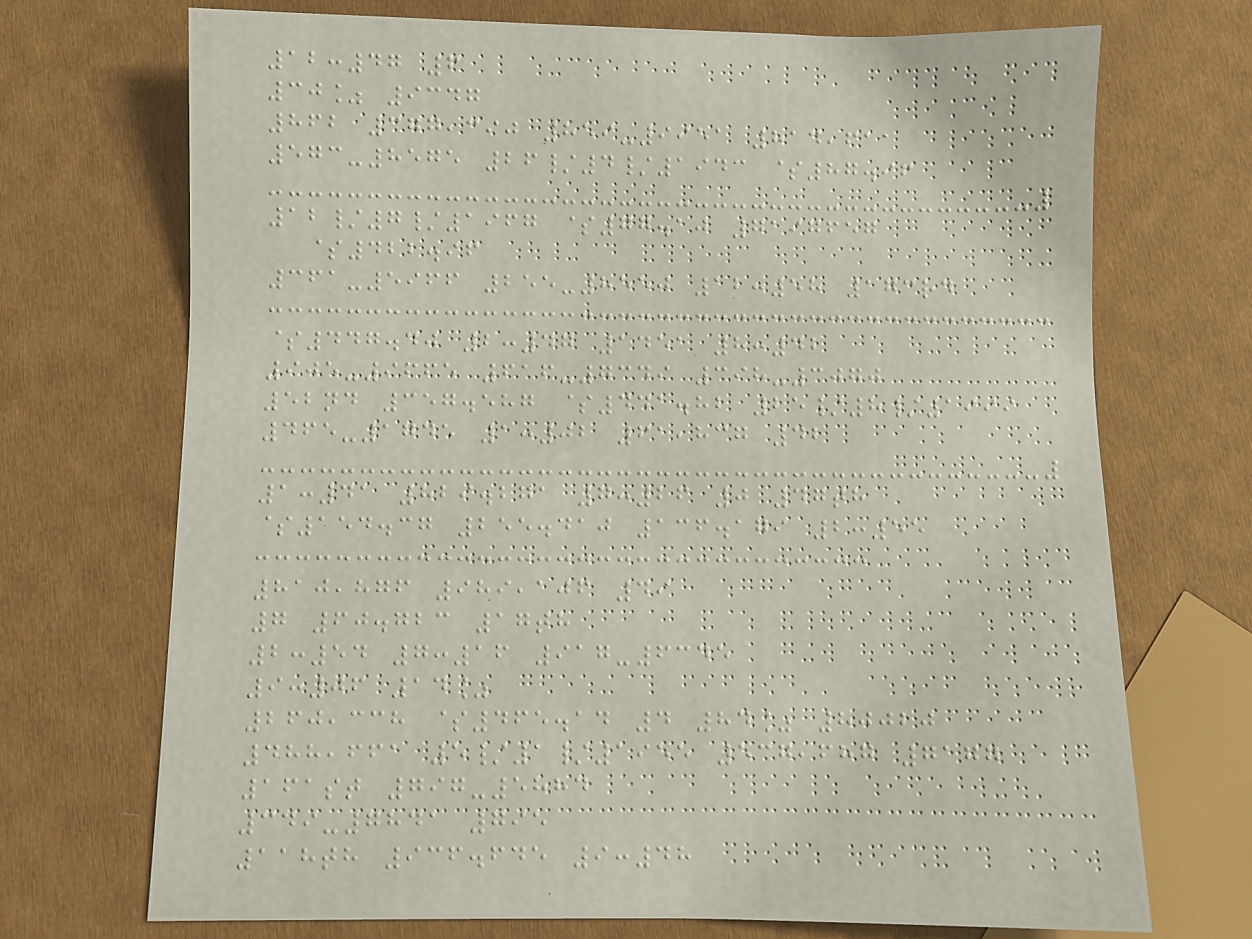12:47 6
30% 9347
862 377,390 859-9951 814,611
573-8575 26/4/1943 $87.96
12/7/1967 $77.10 7197657
$422.96
361-5966 255-8550 12:58 173rd
$447.40 2:47 1451 8:42
905-9665 616-7349 398-3070
52nd 357.587 $441.82 25/8/1999
465-1745 1:02 61,837 42
1:41 829.271 7:26 0 47th
$154.37 255.410 136.179 2:55
810,876 989,106 49
7 60.723 17th
2:54 7:16 917-6345
9:06 14%
260,338 $465.14 4 84% 80020
488,661 5/1/1955 537,687 7177
161st 797-5884
349-7841 795
118th 936.645 9:48
